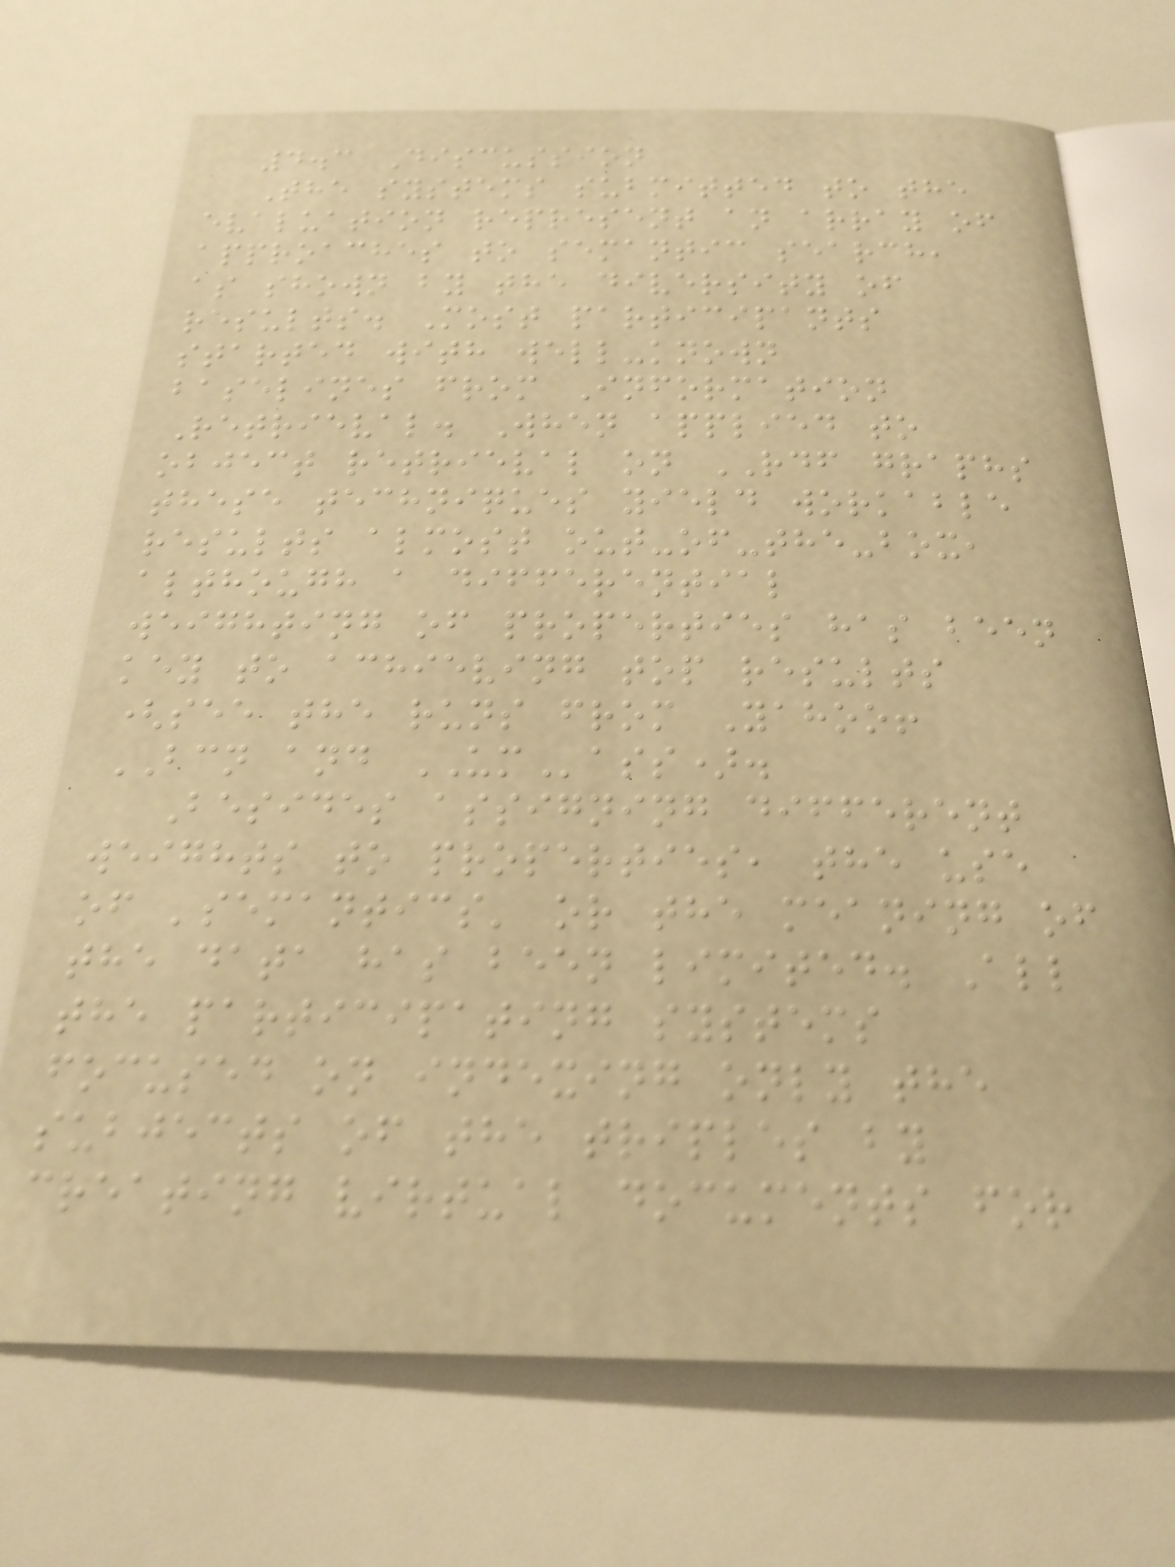4.3 Discussion
The systems submitted to the
evaluation represent an array of
approaches to semantic search,
as shown by the diversity of
results. Most participants
started with well-known
baselines from Information
Retrieval. When applied to
object retrieval on RDF graphs
these techniques yield workable
results almost out-of-the-box,
although a differential
weighting of properties has been
key to achieving top results
(see the runs from Yahoo!
BCN and UMass).
Besides assigning different
weights to properties, the use
of 'semantics' or the meaning of
the data has been limited. All
the participating systems
focused on indexing only the
subjects of the triples by
creating virtual documents for
